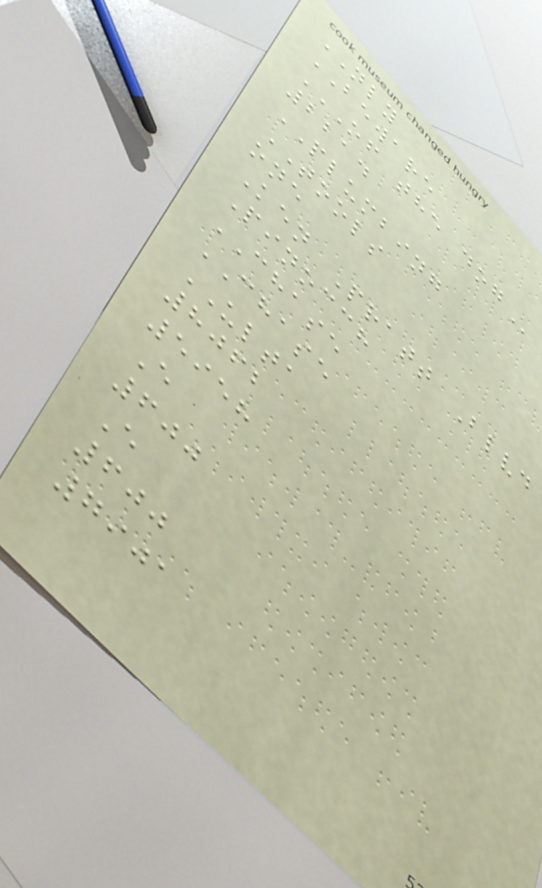NLY
BEWARE
OF THE DOG
2214
PLUMBING
TOOLS
one
Ken Pratt Blvd
Pinocch
CHASE
CHASE
ULTA
8062
5958
E
600
E
600
7901
